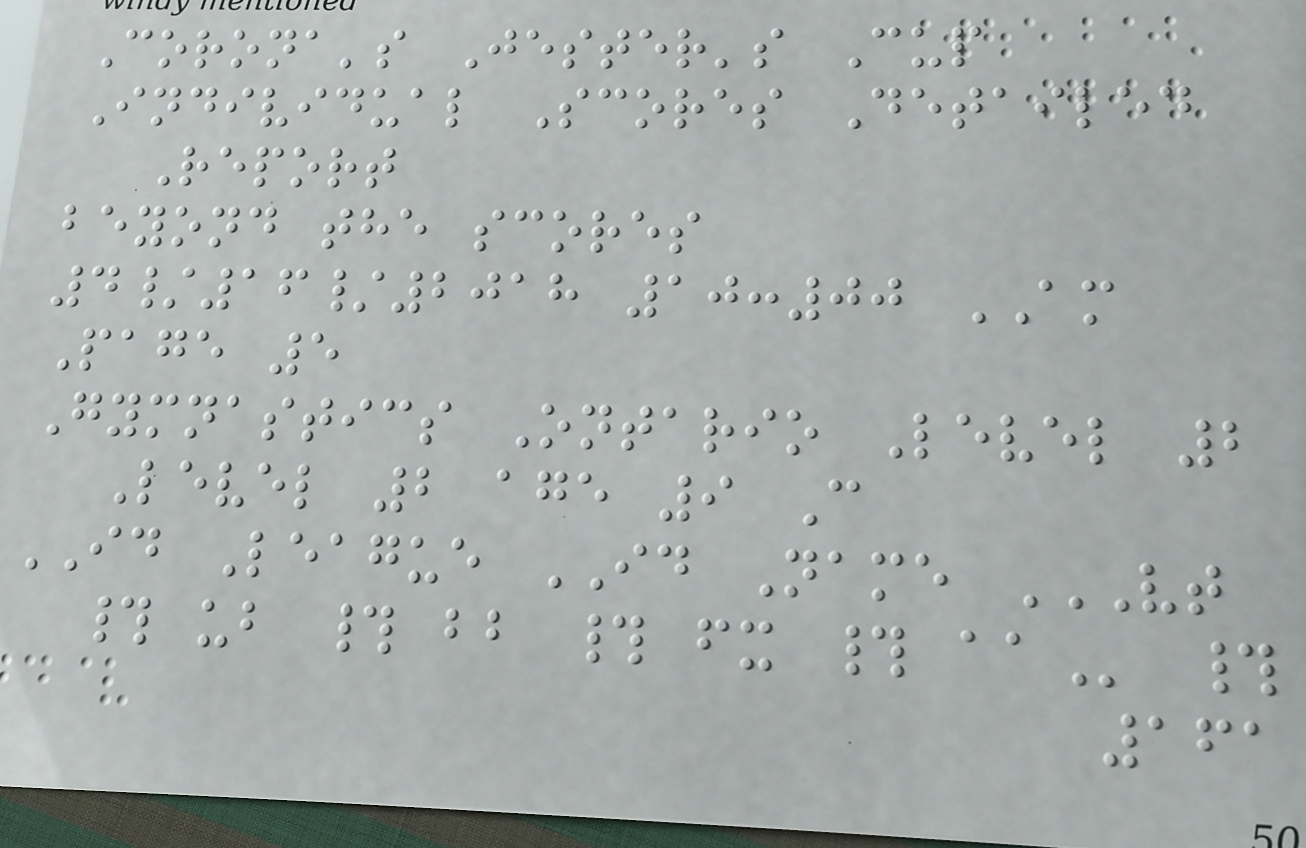Corona's Jester's Cup
Individual Scores Detailed
Report
beyond the scores
4/16/2018 10:00 AM
Page 5
Gymnastics Ontario Level 2
Level 2 age 9 C
ID League ID Name VT
# UB # BB # FX # AA #
161
